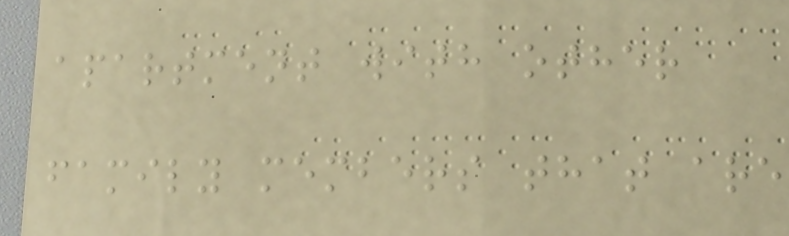apartment with other
family members that are
